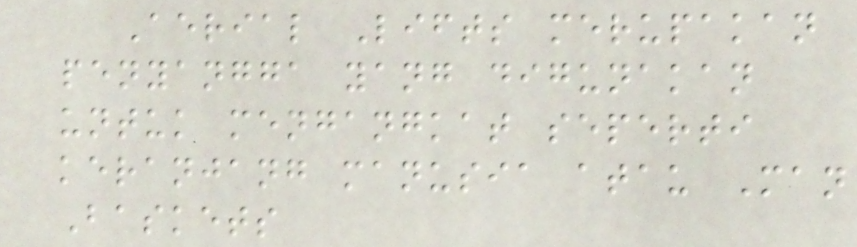Aerial Lifts merupakan
penyangga yang digunakan
untuk mengangkat seperti
keranjang manusia atau Man
Baskets
